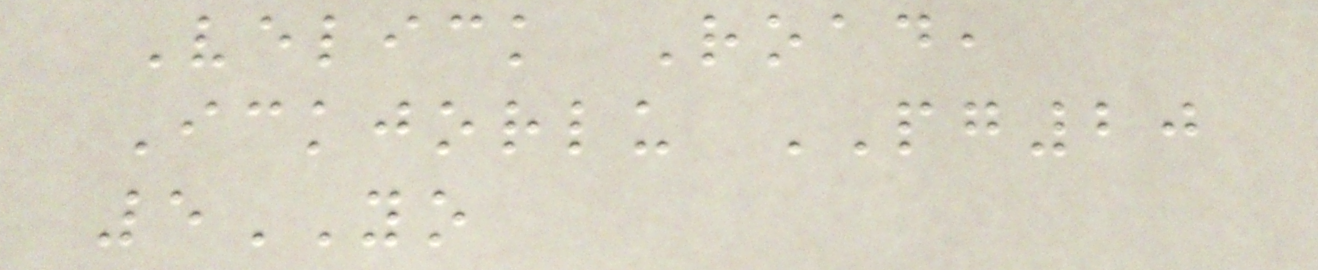Velick Road,
Ickjorlu PG20
5YO
